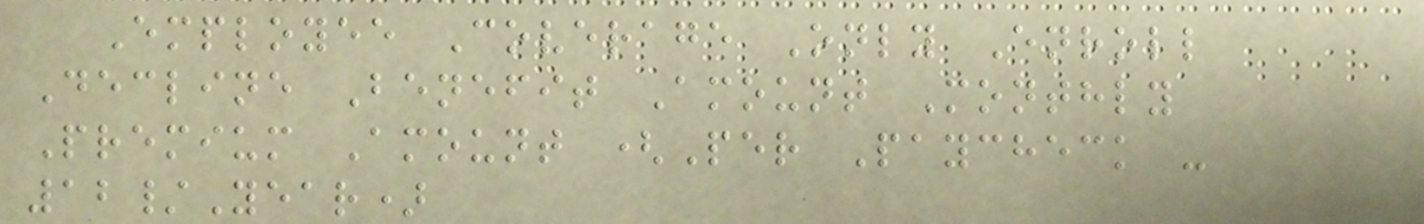Employee Coverage Only Enroll
Decline Benefit Amount Monthly
Premium Amount (Per Paycheck -
12/Year)
